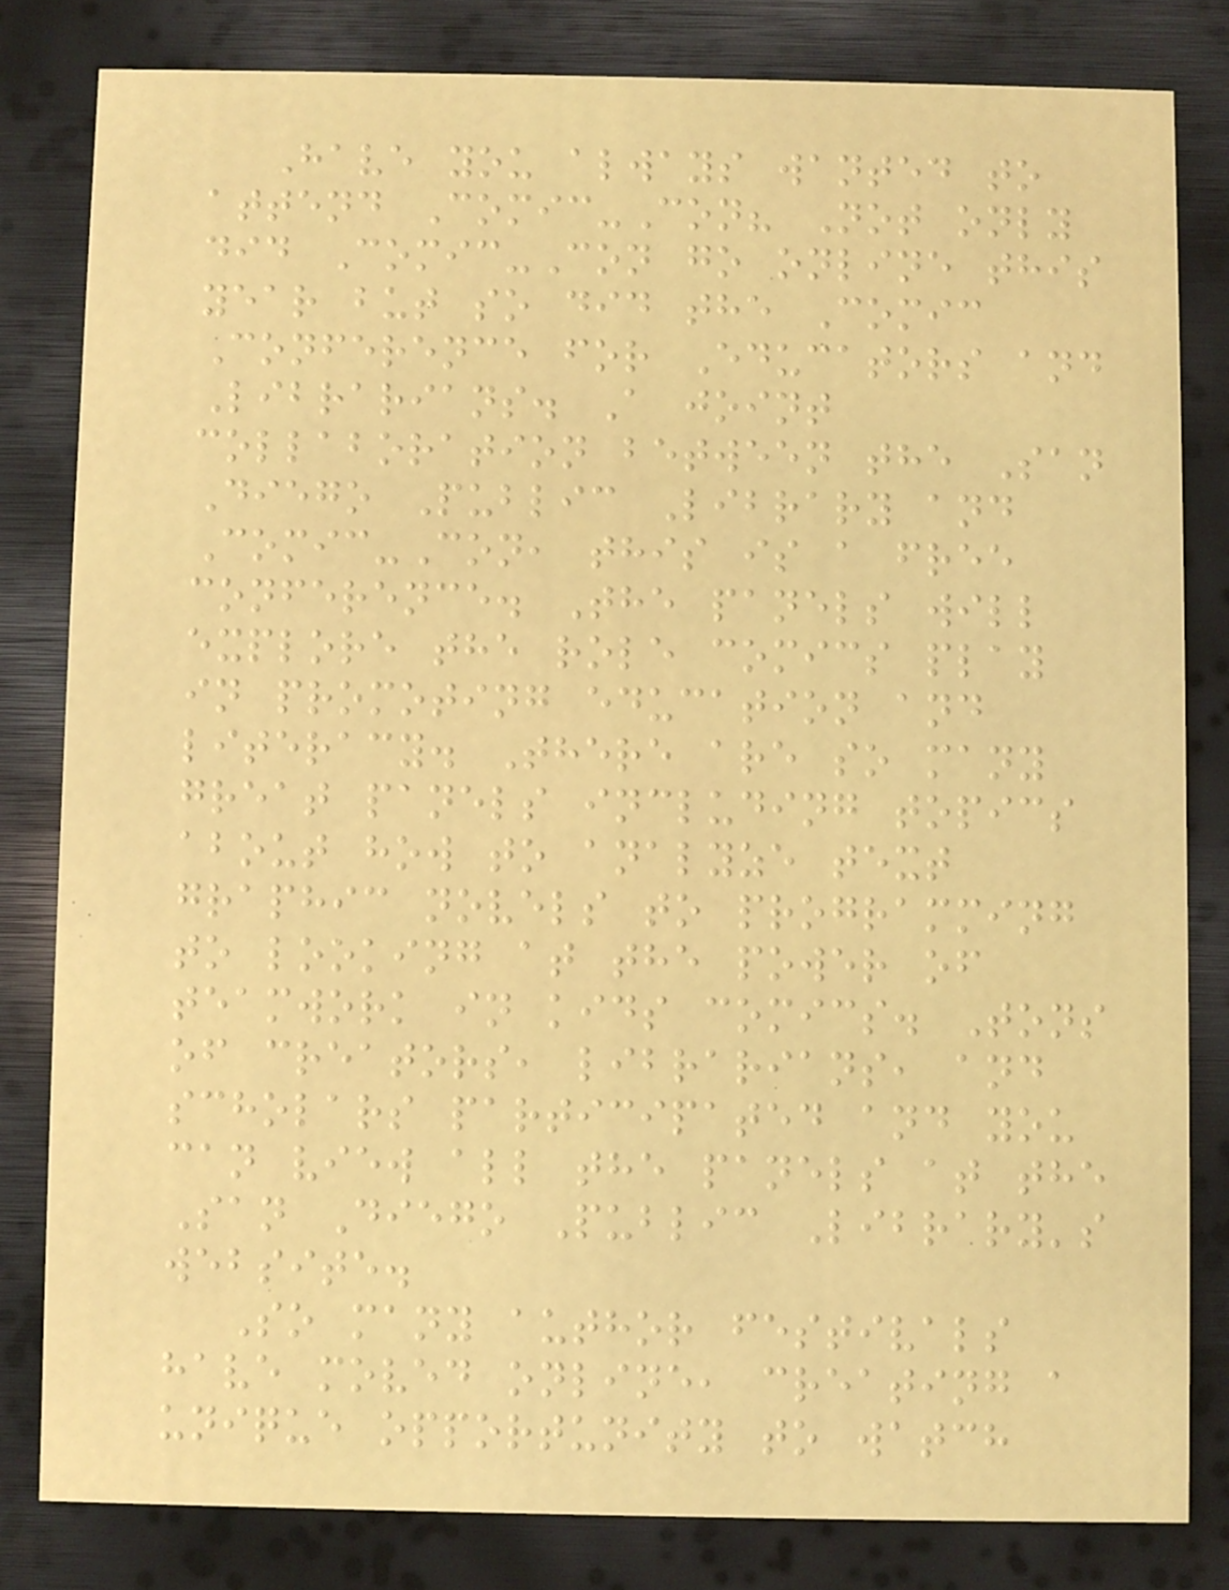Have you always wanted to
attend Comic-Con? Not only
did Comic-Con go online this
year but so did the Comic
Conference for Educators and
Librarians. A joint
collaboration between the San
Diego Public Library and
Comic-Con, this is a free
conference. The panels will
explore the role comics play
in promoting education and
literacy. There are so many
great panels including topics
about how to analyze text
graphic novels to programming
to looking at the power of
teamwork in kids comics. Tons
of creators, librarians, and
scholars participated and you
can view all the panels at the
San Diego Public Library's
website.
So many author festivals
have moved online, creating a
unique opportunity to watch
